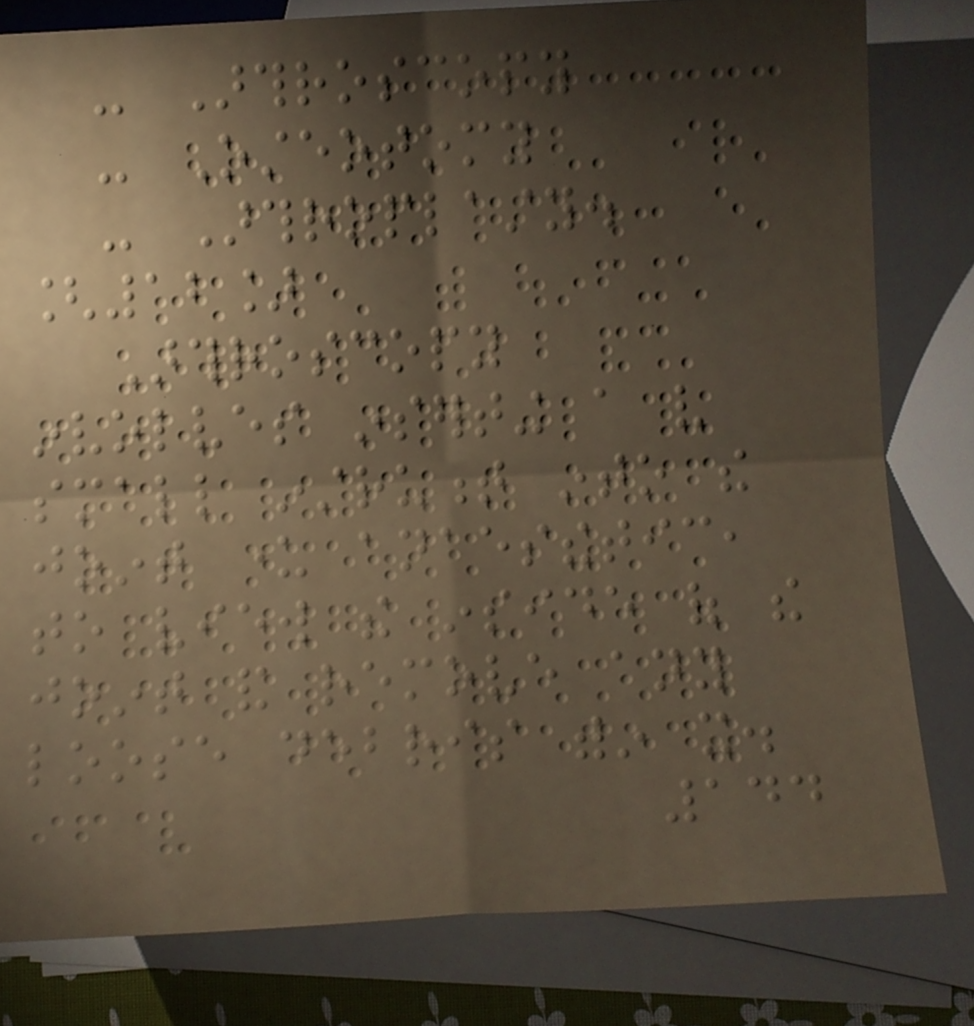- Arthroscopy
- Osteotomy
- Arthroplasty.
[12]
Arthroscopy
involves inserting a very
small instrument into the
joint under anaesthetic,
to view the inside of the
joint and remove any
loose debris within it.
144
